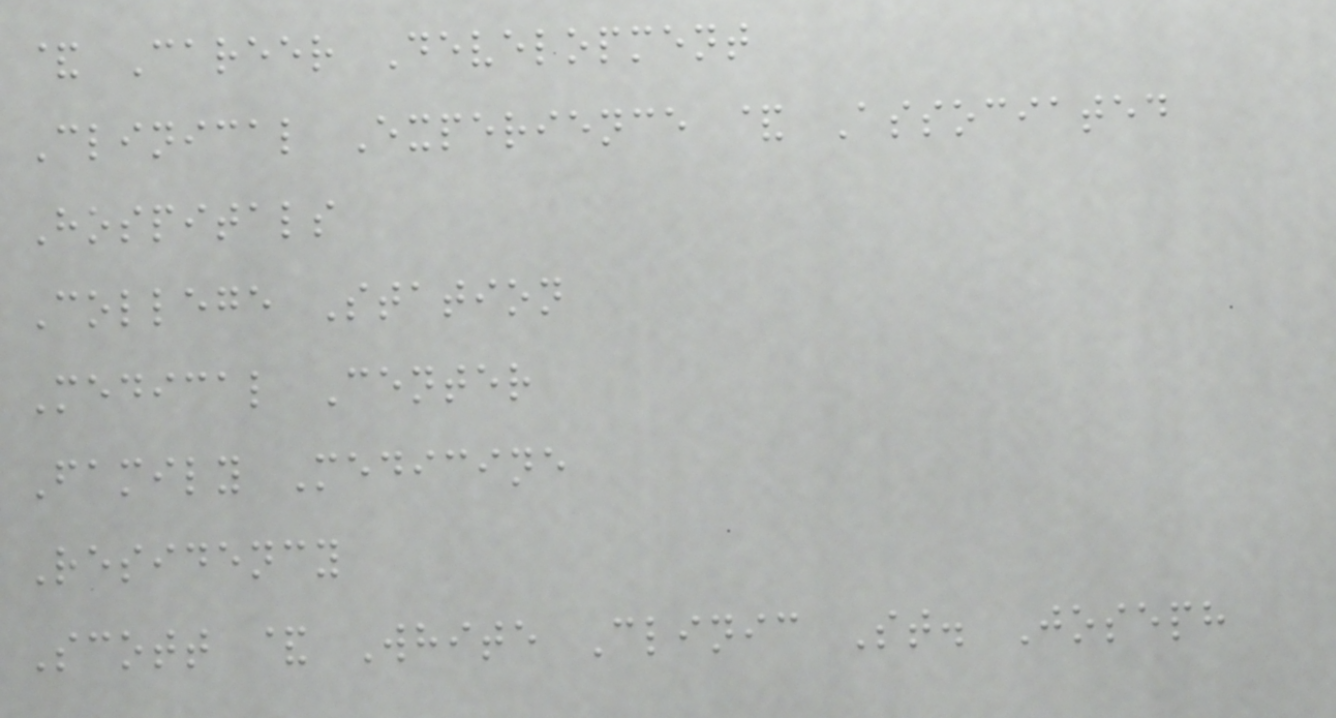& Career Development
Clinical Experience & Associated
Hospitals
College Station
Medical Center
Family Medicine
Residency
Scott & White Clinic St. Joseph
